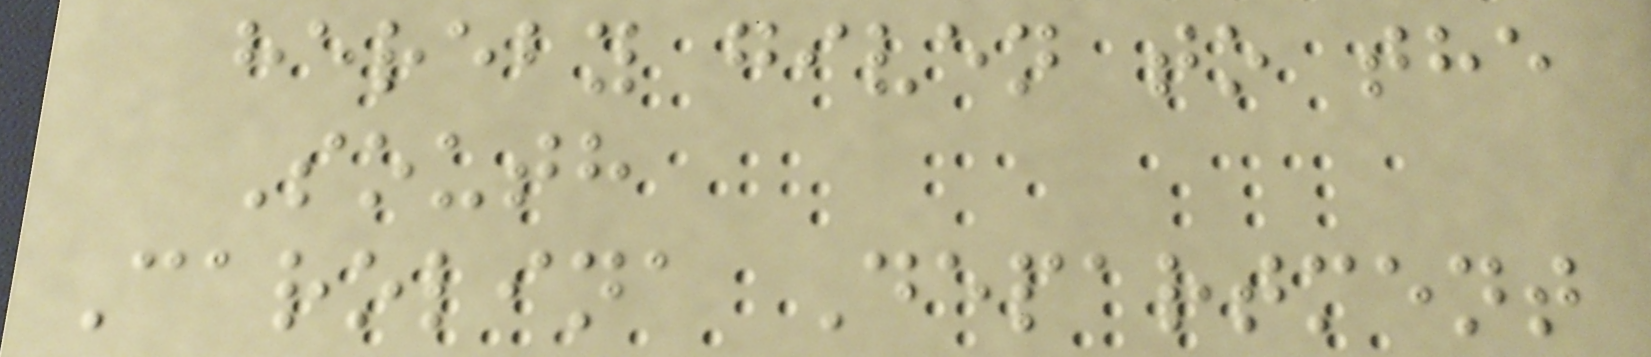hereby given to the
South
Carolina Department
